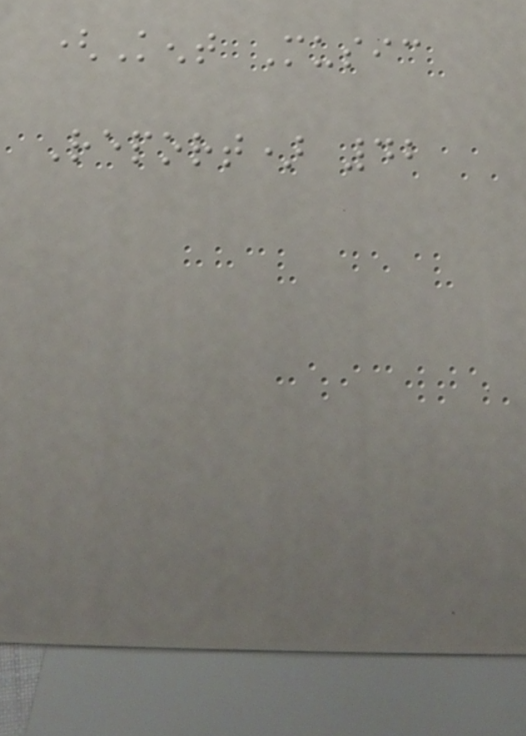(Kent Music
Report) 42
